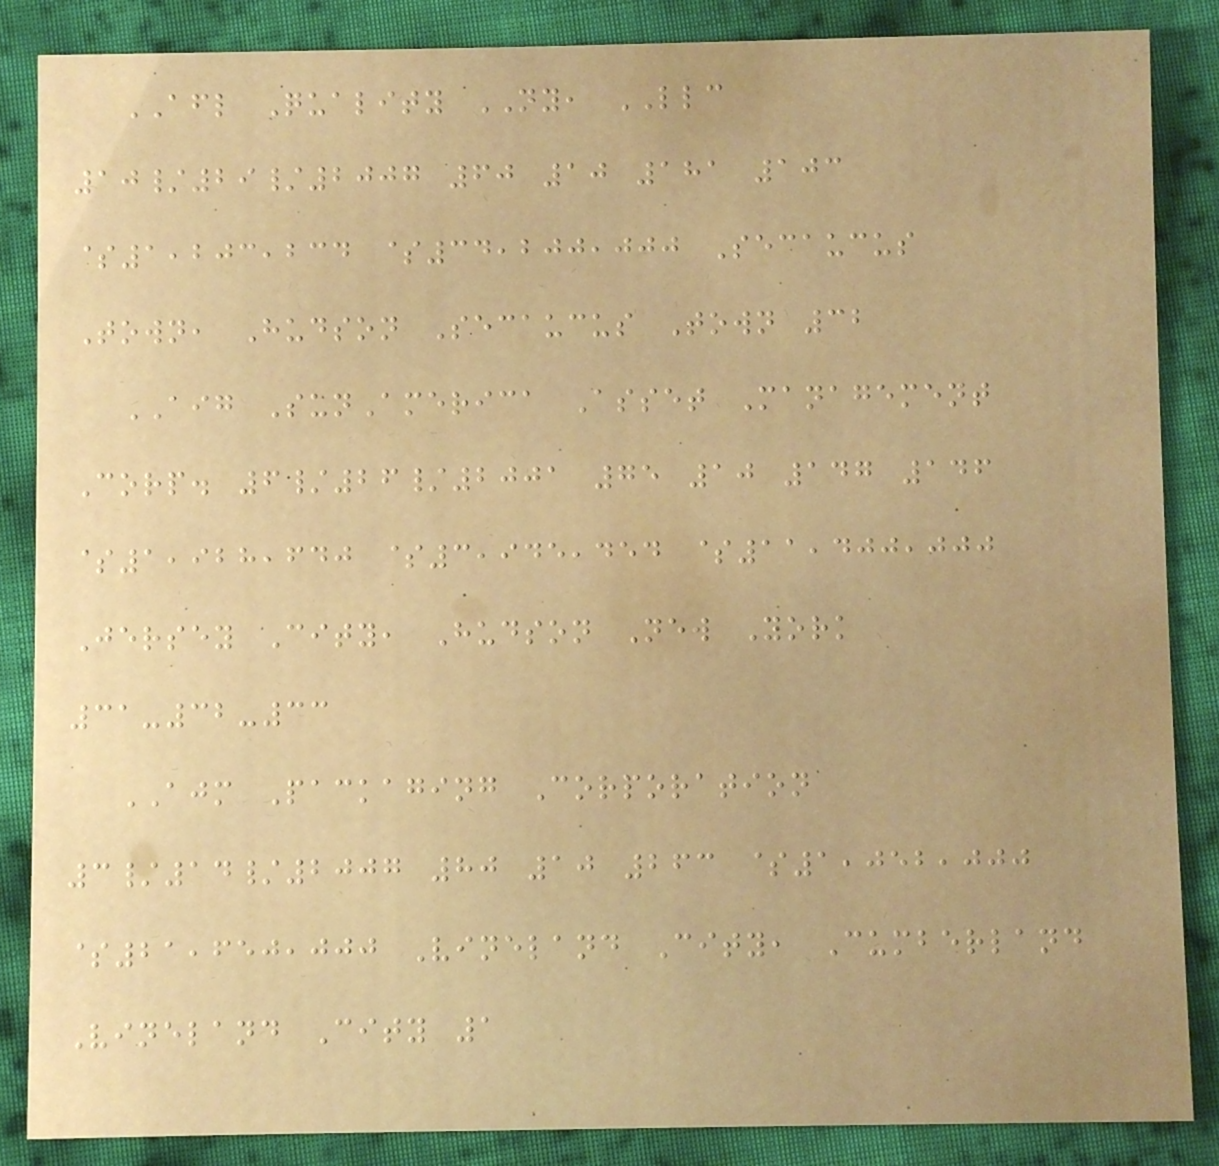AFL Quality NY, LLC
10/29/2007 60 10 181 103
$1,203,234 $34,200,000 Secaucus
Town, Hudson Secaucus Town 32
AIG SunAmerica Asset Management
Corp. 6/26/2001 75 10 147 146
$1,928,640 $3,945,454 $11,400,000
Jersey City, Hudson New York
31-32-33
AJM Packaging Corporation
3/14/2007 80 10 263 $1,052,000
$21,650,000 Vineland City, Cumberland
Vineland City 1
